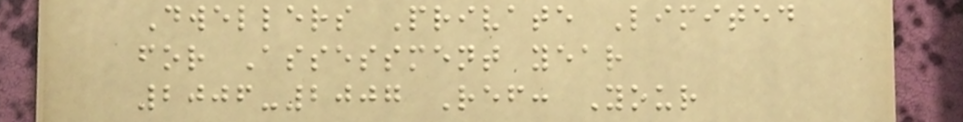Dwellers Private Limited
for Assessment year
2006-2007 Ref: Your
